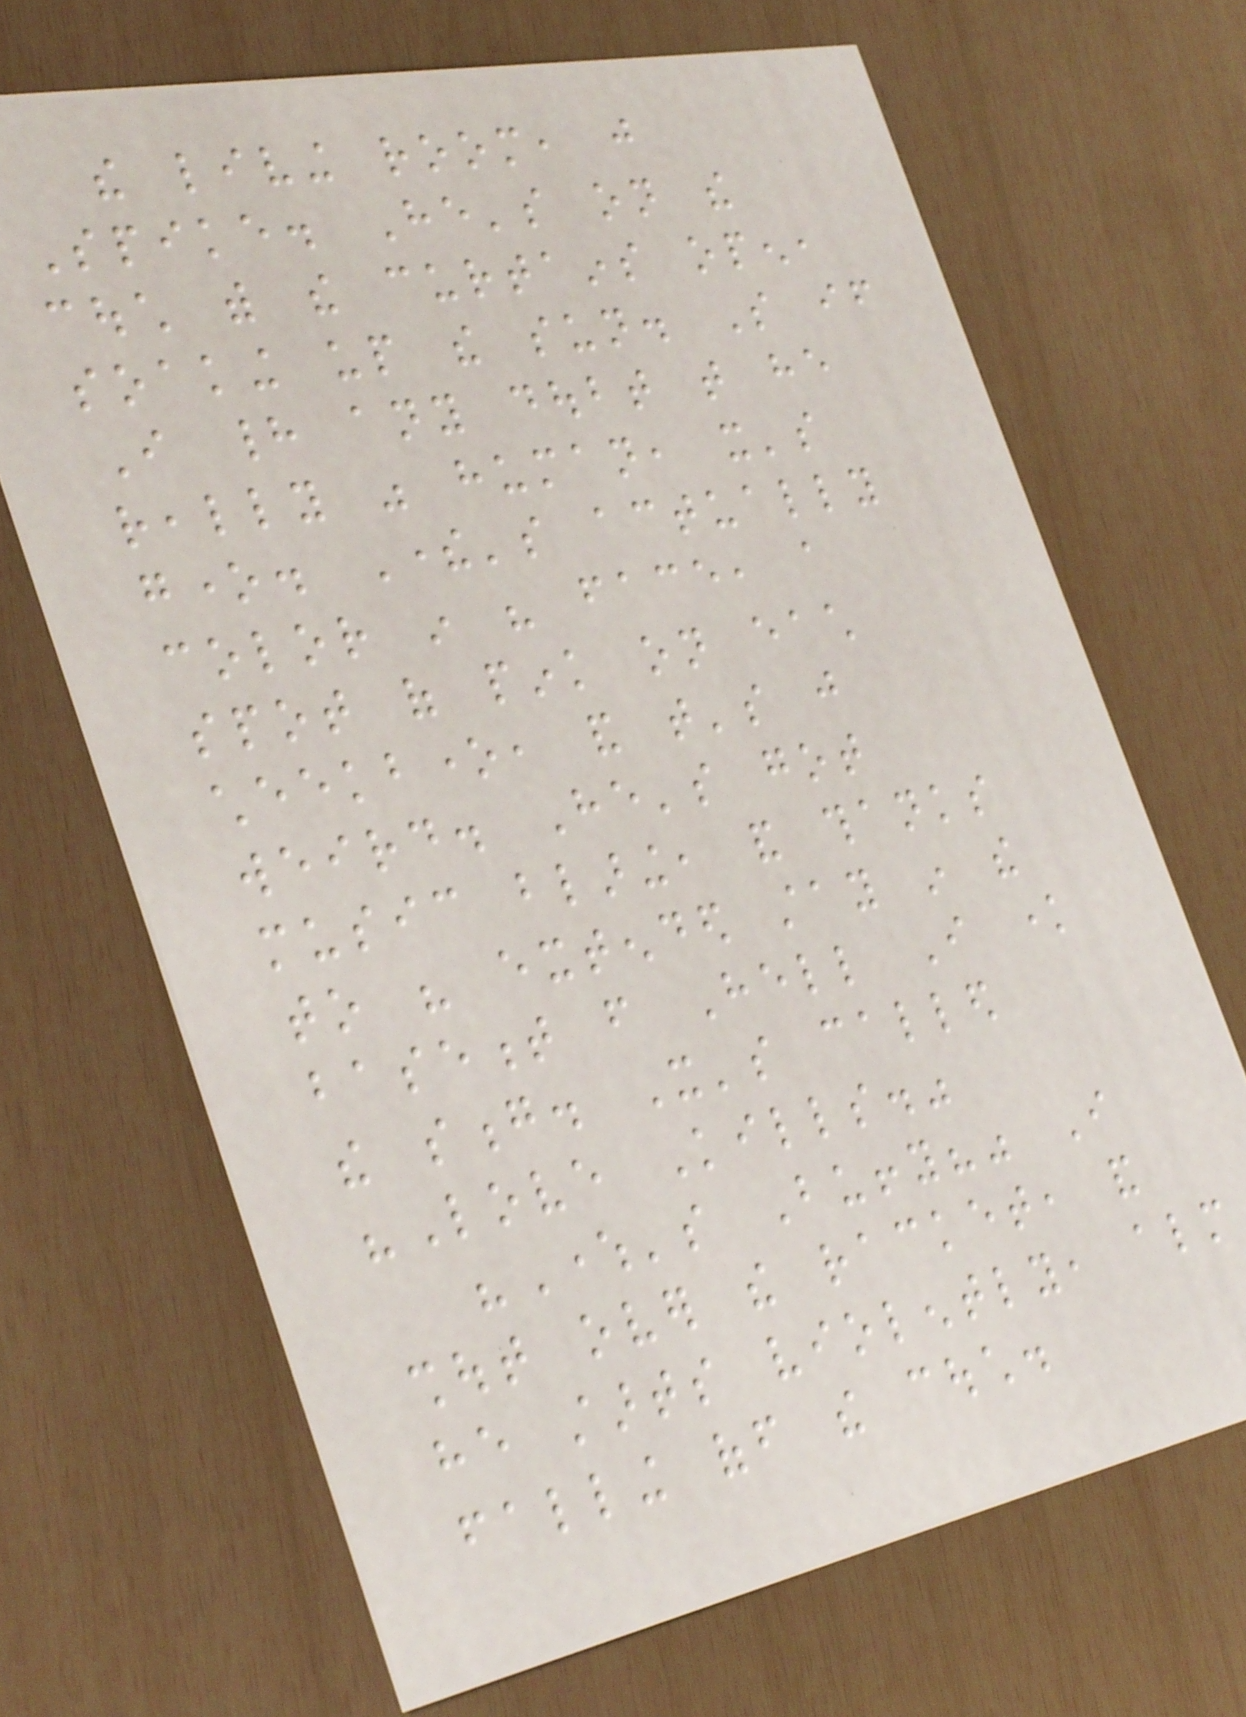the living room, just
Spike. He's on the
couch with the curtains open,
soaking up the sun. So if
I had any doubt that he
really was human, it's
gone. There's actually
color in his face, a
spot of pink on each
cheekbone, and that's just
weird. He's got
music blaring, and thanks
to his extended stay in the
basement from Hell I know
the song. It's called
"Love Kills."
"Where's Buffy?" I
shout over the racket, and
he starts violently, almost
falling off the couch.
